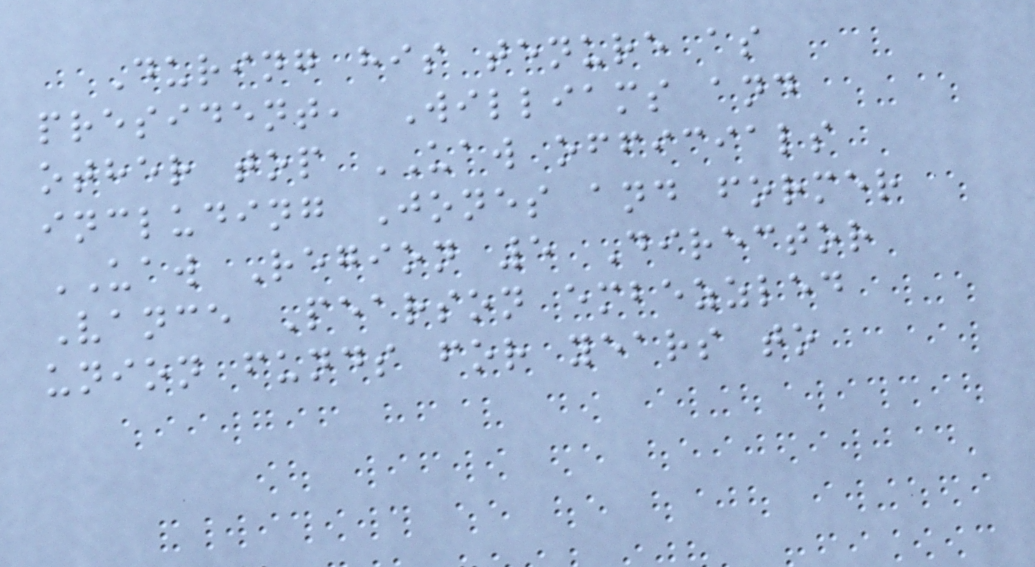During his tenure as
president, Williams and
other top UAW officials
including Jones and former
UAW Region 5 Director
Vance Pearson embezzled
union funds for years to
